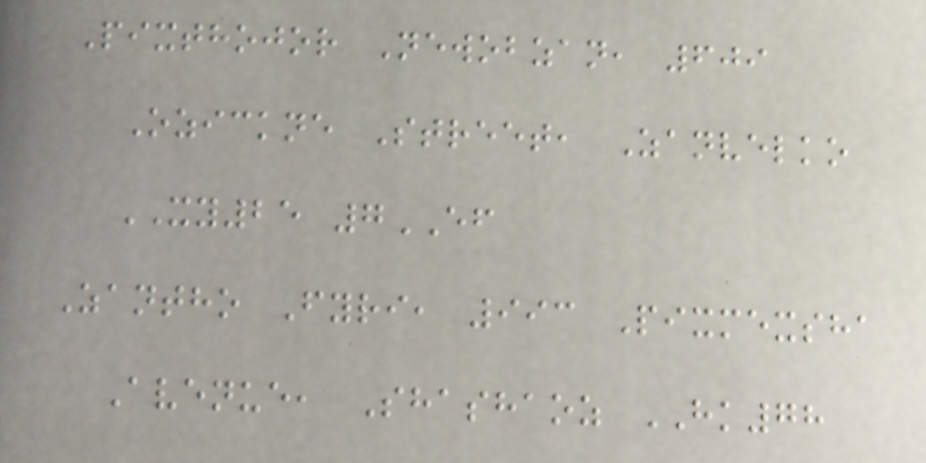Pixthojor Newobzan, 609
Ozickne Street, Zanvelko
XY25 7EF
Zantho Fyri, 993 Pixmexsha
Avenue, Shashaoz HK78
